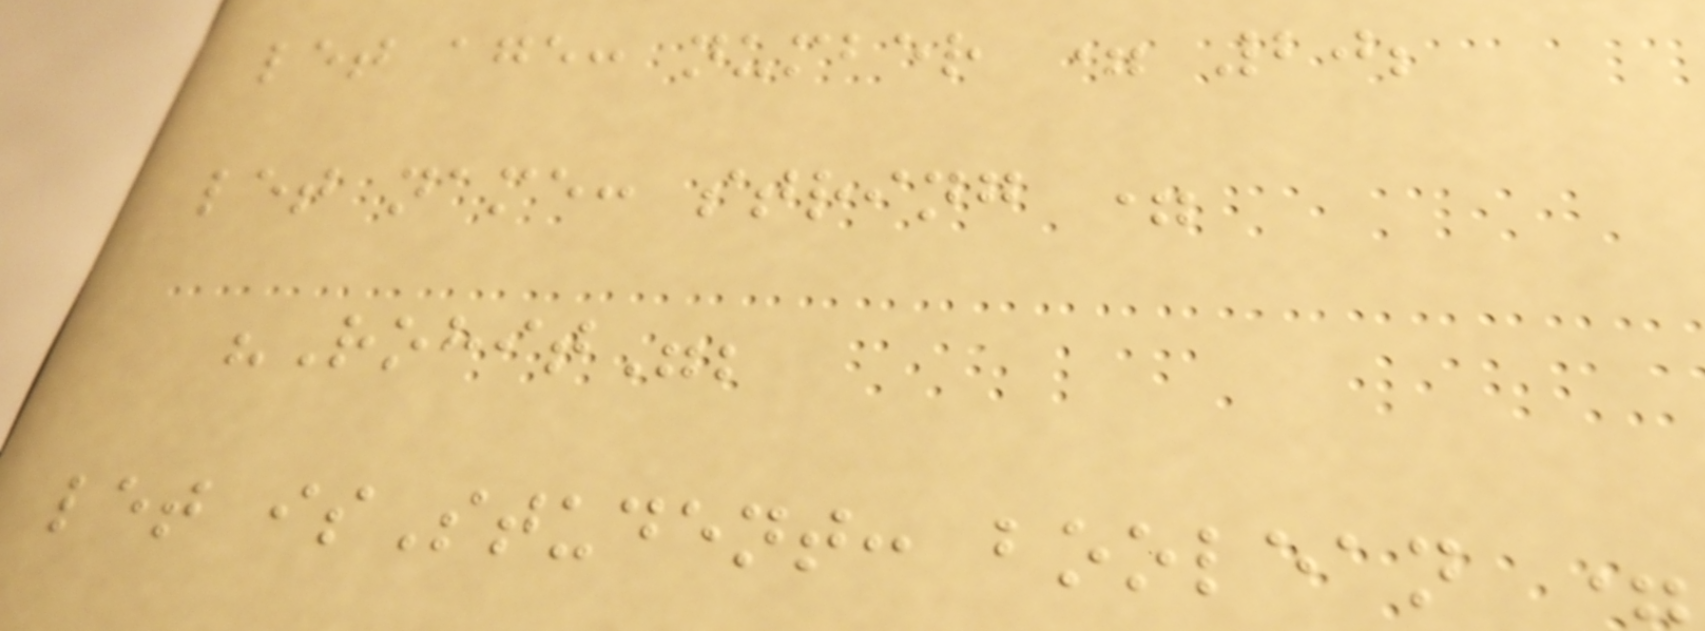let age: number = 20;
let name: string =
"Rohit";
let isStudent: boolean =
